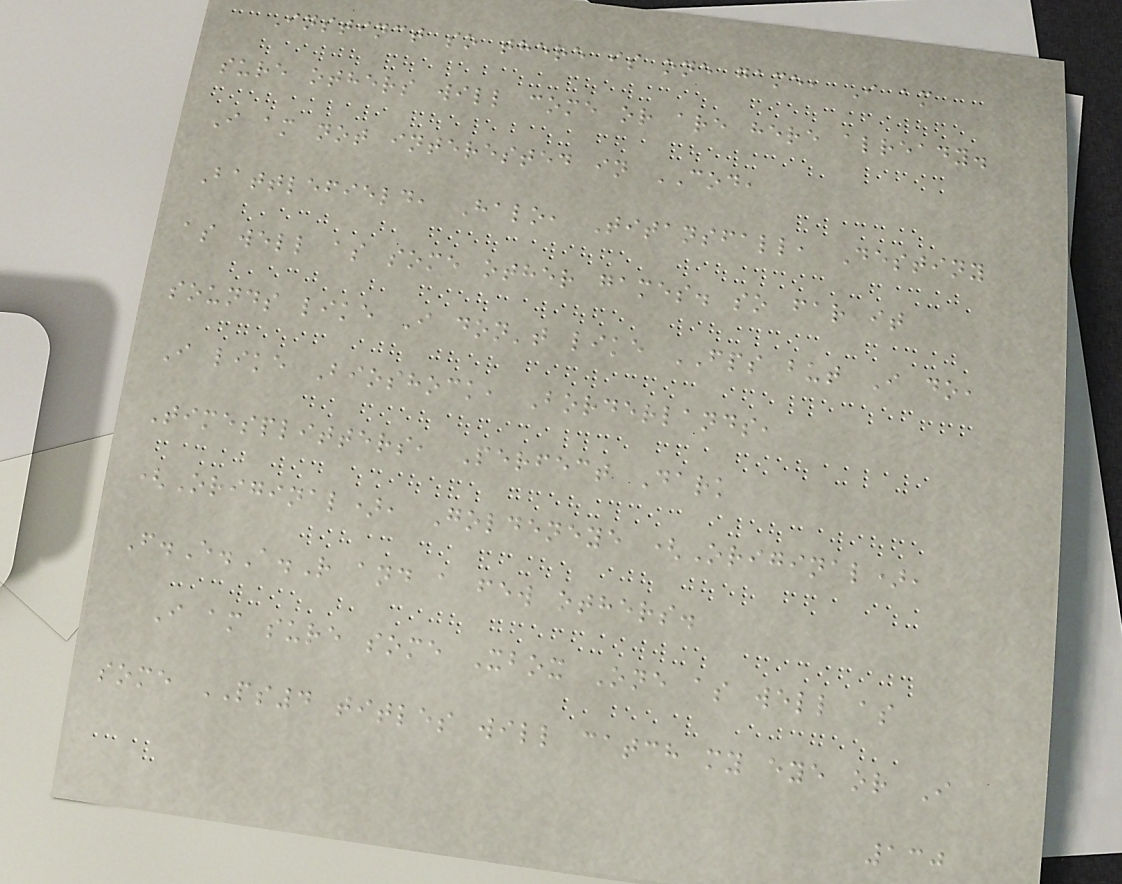Instinct so there is one game, I am
sure others will come or are here already.
I am not interested in COD,
Battlefield, Halo, Titansfall, Destiny
as well as some other games. so far it
sounds like I don't like FPS but I do,
I like Bioshock, Borderlands,
Timesplitters, Perfect Dark
(Original), Goldeneye (Original),
F.E.A.R and a few others.
I am sure some Xbox One as well as
some PS4 titles will catch my eye or I
130
